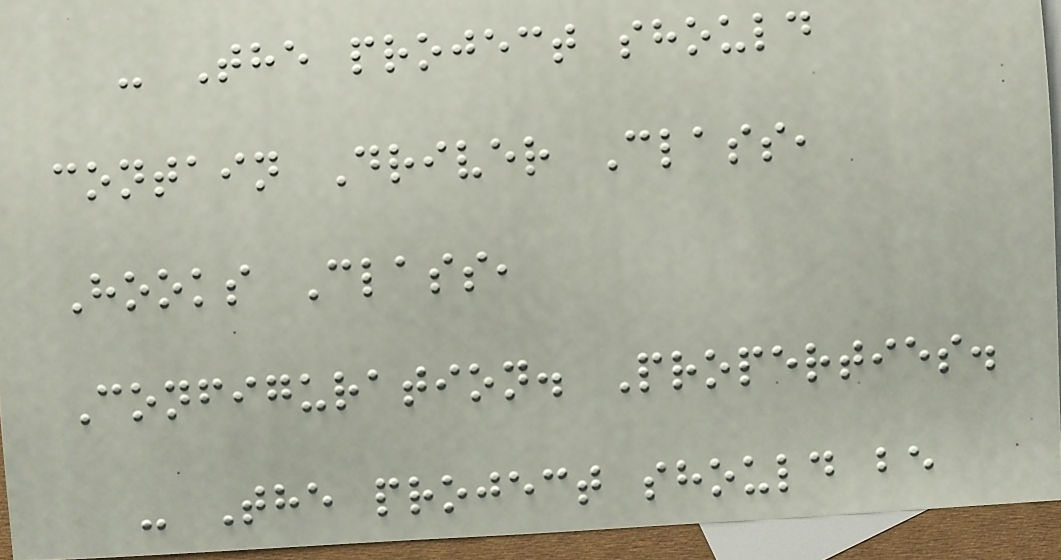- The project should
contain Driver Class,
Hooks Class,
Configuration. Properties.
- The project should be
